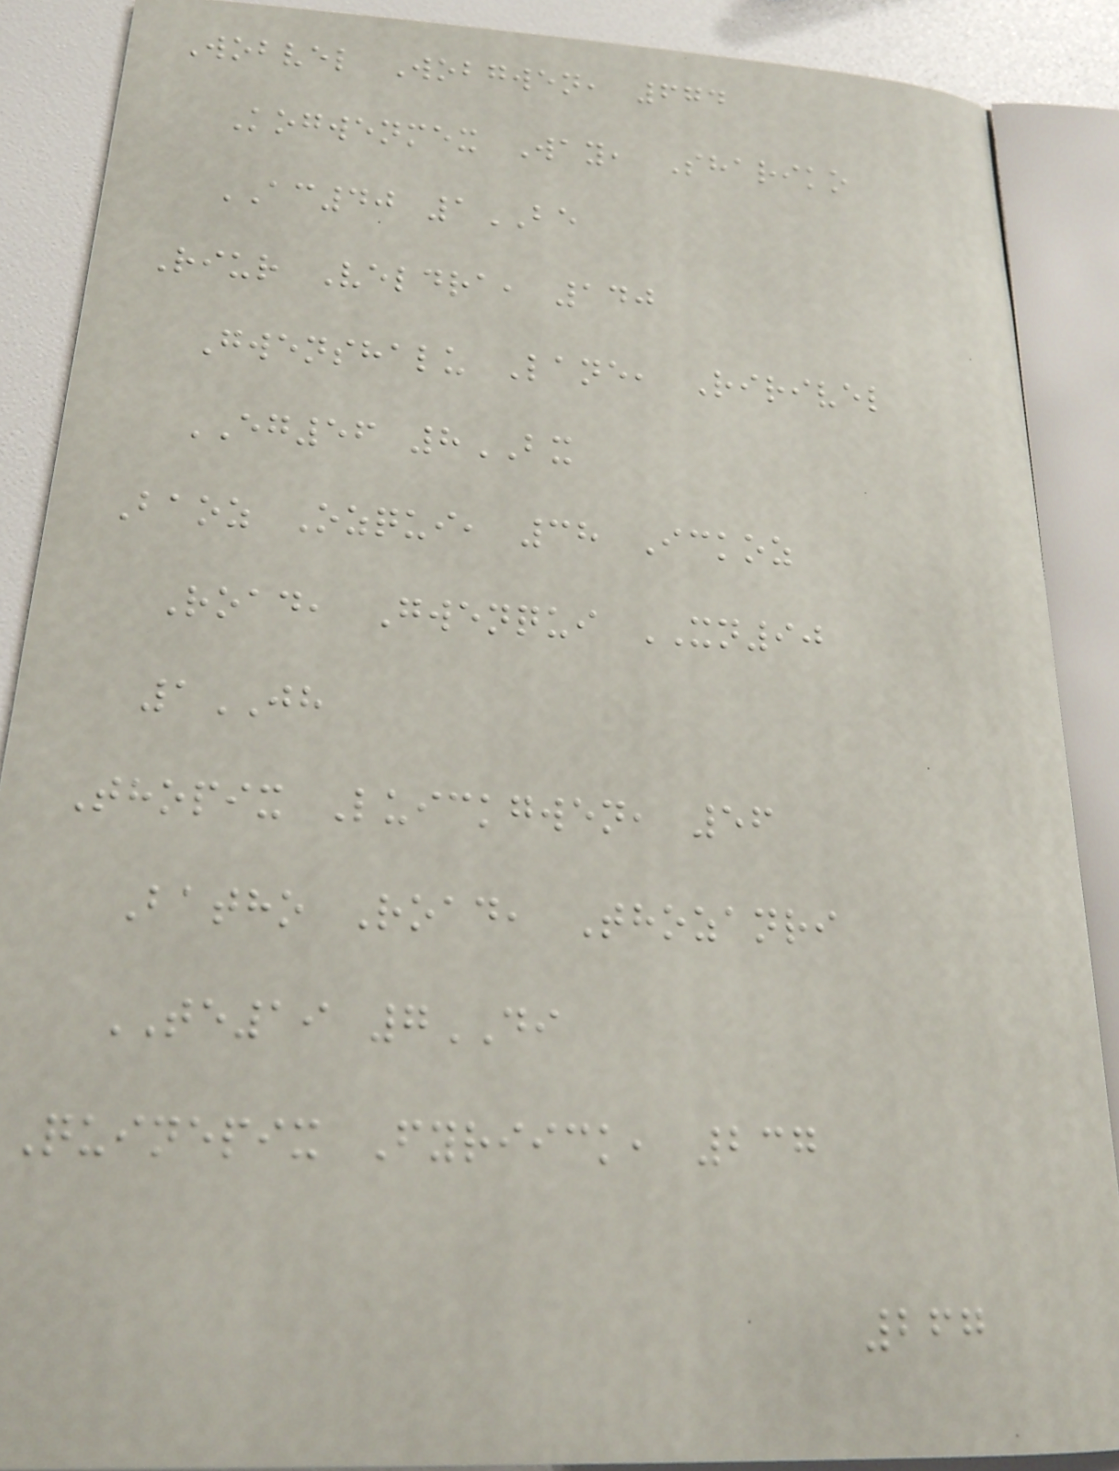Wobvel Wobgwen, 674
Kogwenmex Way, Shariko
AC40 1BE
Riur Veldra, 140
Gwenshalu Lane, Ririvel
EG56 8BX
Baoz Ozqui, 38 Ickoz
Road, Gwenqui XN90
1JH
Thopix Luickgwen, 56
Batho Road, Thozanri
TE19 7DI
Quinepix Fyriick, 237
267
